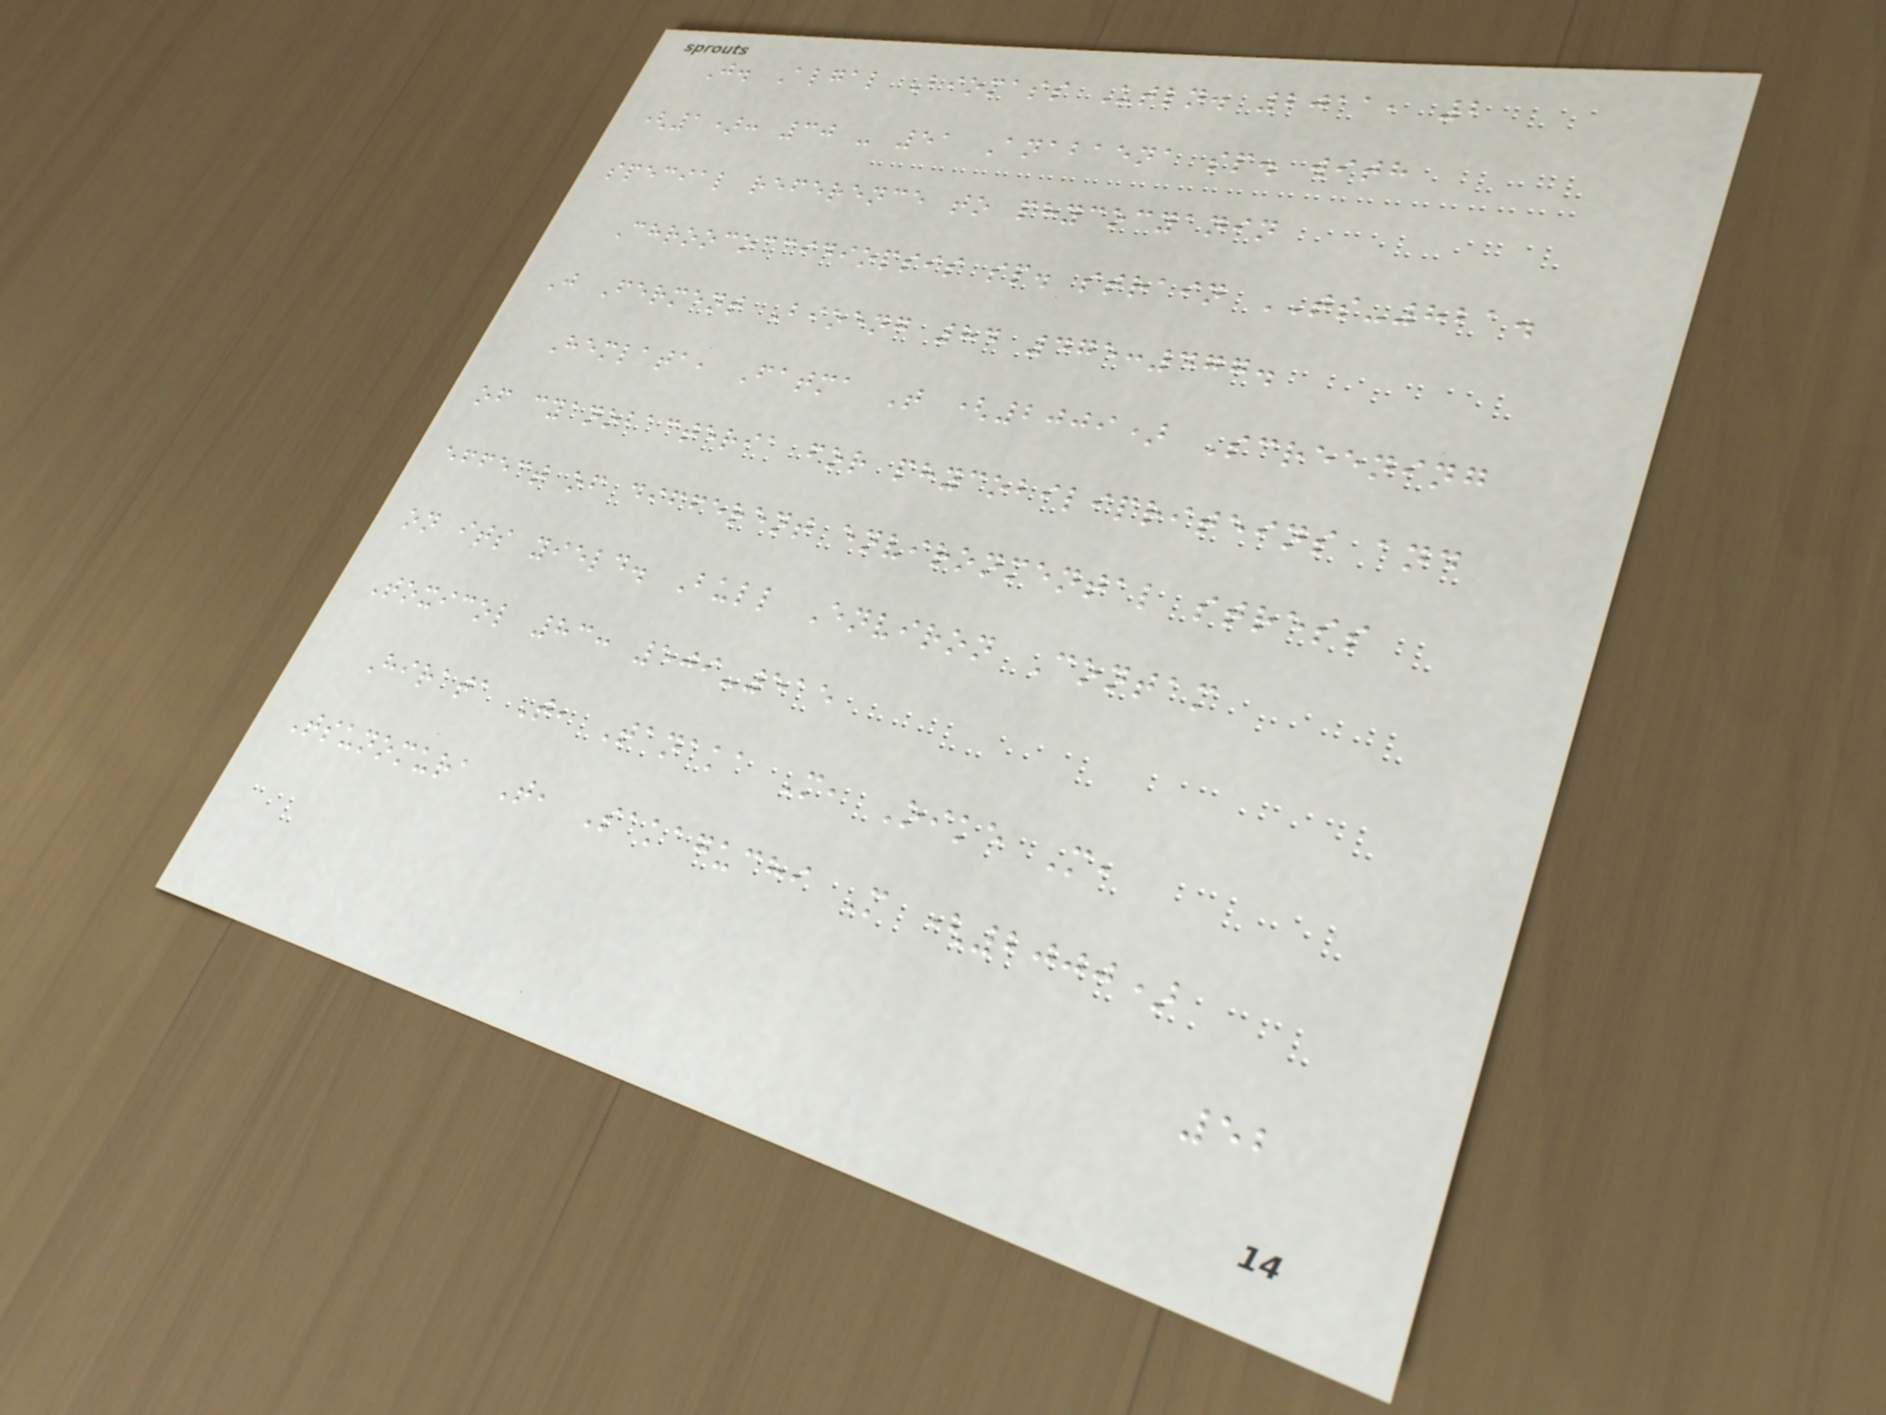J. Algal Biomass Utln. 2011, 2
(1): 30 - 51 Anabaena sp. with
special reference to phycocyanin
Chroococcidiopsis sp. strain TS-821.
J Ferment Bioeng 84 475:477.
Hemlata, Fatma T (2009) Screening
of cyanobacteria for phycobilipriteins and
effect of different environmental stress
on its yield. Bull Environ Contam
Toxicol 83: 509-515
Hirata T, Tanaka M, Oike M,
Tsunomura T, Sakaguchi M (2000)
52
